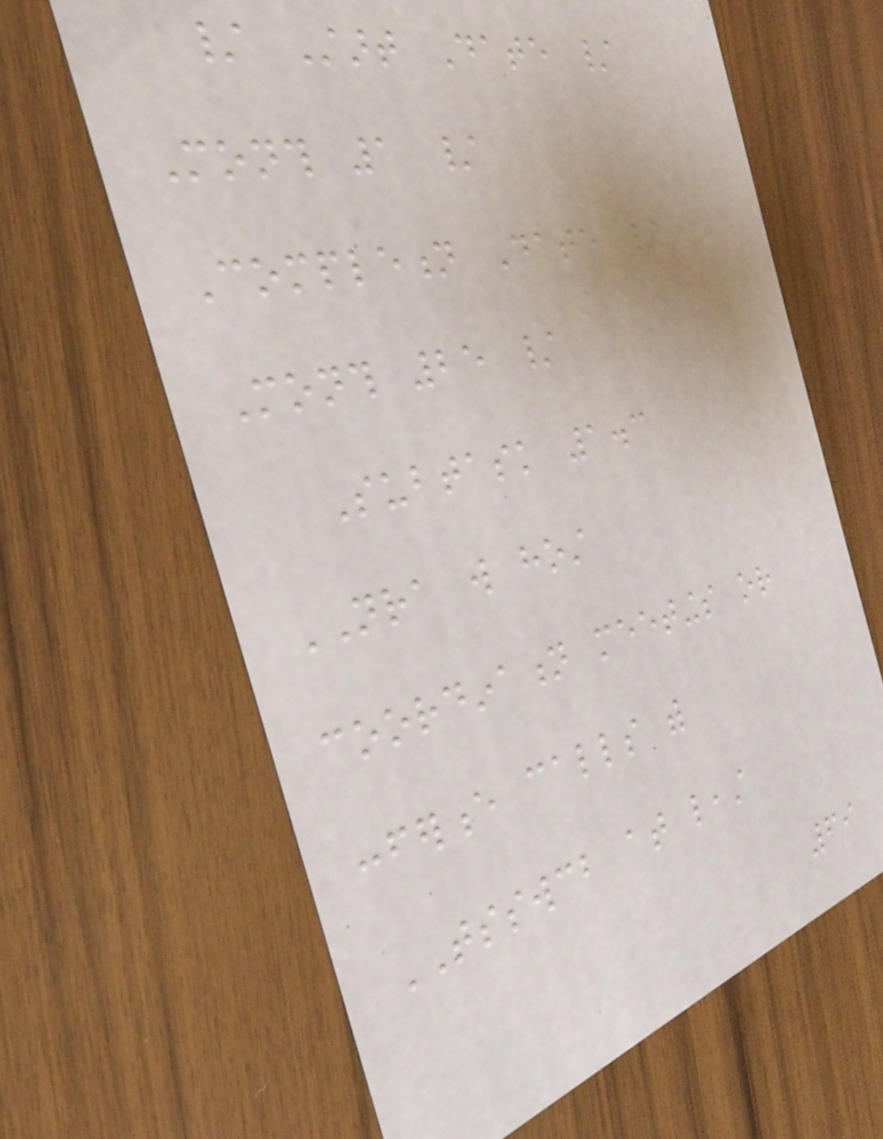/ Start Date /
Month 1 /
Completion Date /
Month 25 /
Subtask 1.3
NRA will host
coordination meetings or
conference calls with
TSSWCB at least
69
